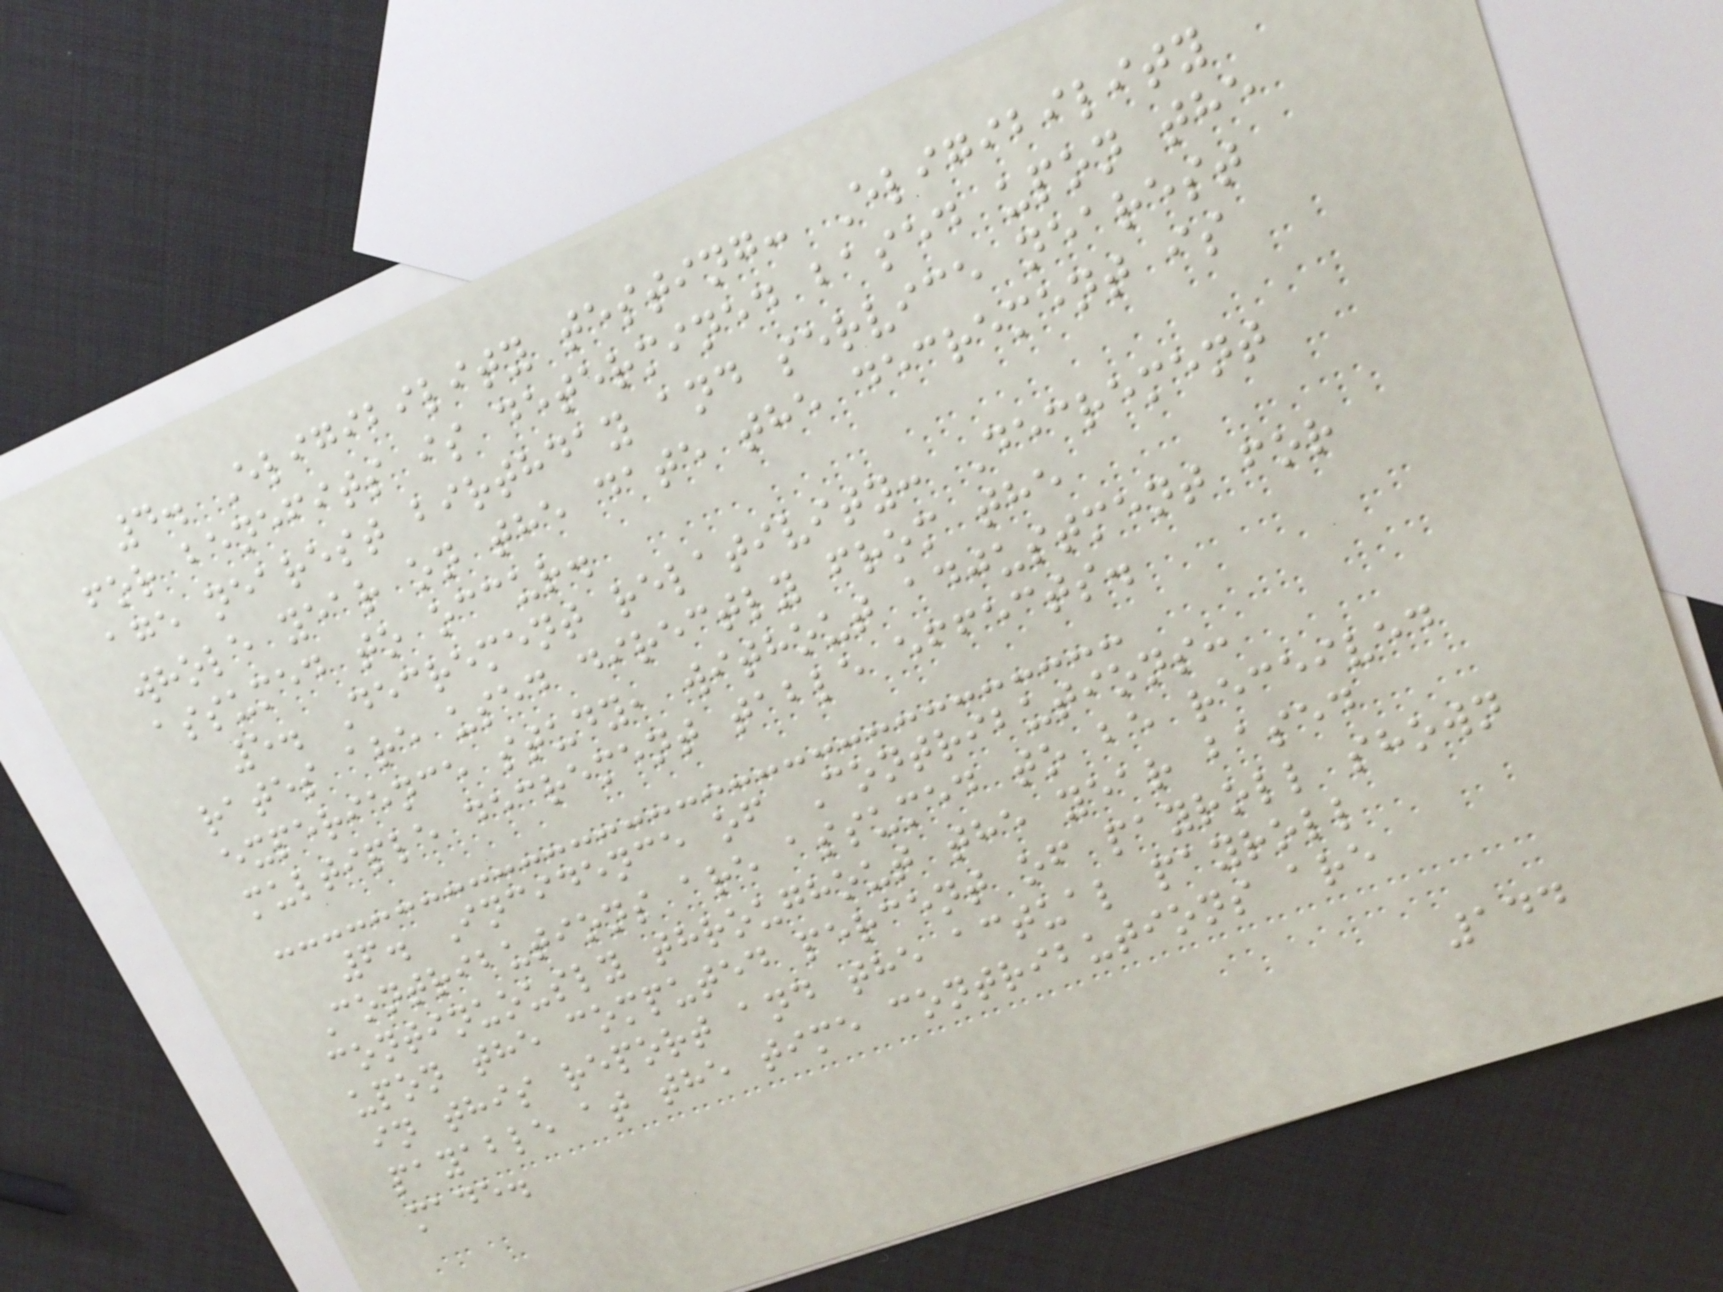4. Eligibility testing: Eligibility
for benefits is determined based upon the
age nearest birthday and service nearest
whole year on the date the decrement is
assumed to occur.
5. Decrement relativity: Decrement
rates are used directly from the
experience study, without adjustment for
multiple decrement table effects.
6. Incidence of Contributions:
Contributions are assumed to be received
continuously throughout the year based
upon the computed percent of payroll shown
in this report and the actual payroll
payable at the time contributions are
made.
144
